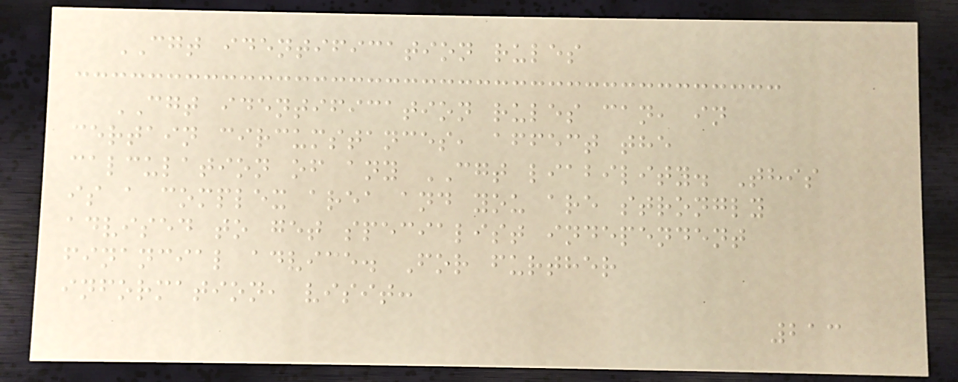CGT identification rules
CGT identification rules can, in
certain circumstances, affect the
calculation of any CGT liability. This
is a complex area and you are strongly
advised to get specialist independent
financial advice. For further
information, visit:
213
